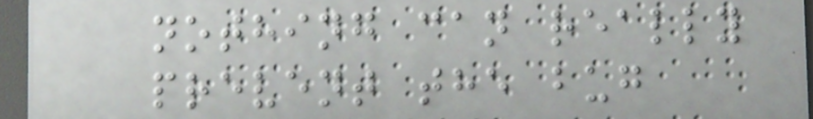nothing can really
prevent the bug
